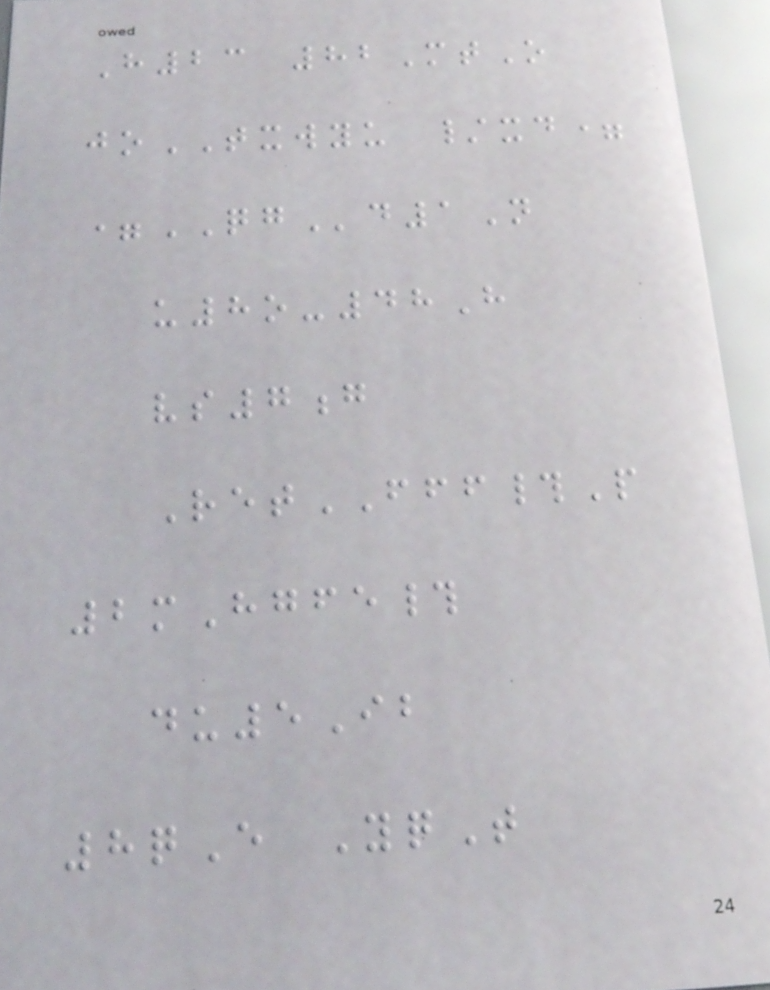H23 82MtO
joTXWYU /xd=
=QGd1N
u8o-48H
vs7g
RetFFF#P
2mHgfe#
du5Ib
8qE YqT
